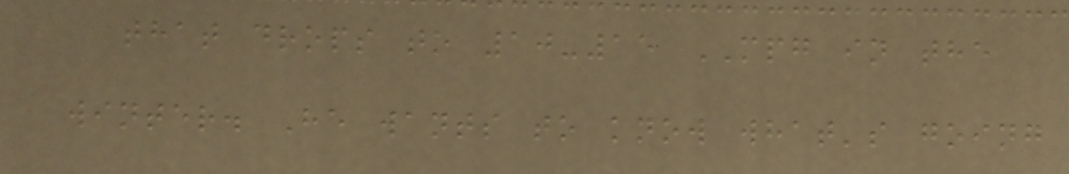that drops to 10-15 MPG in the
winter. He wants to know what's going
